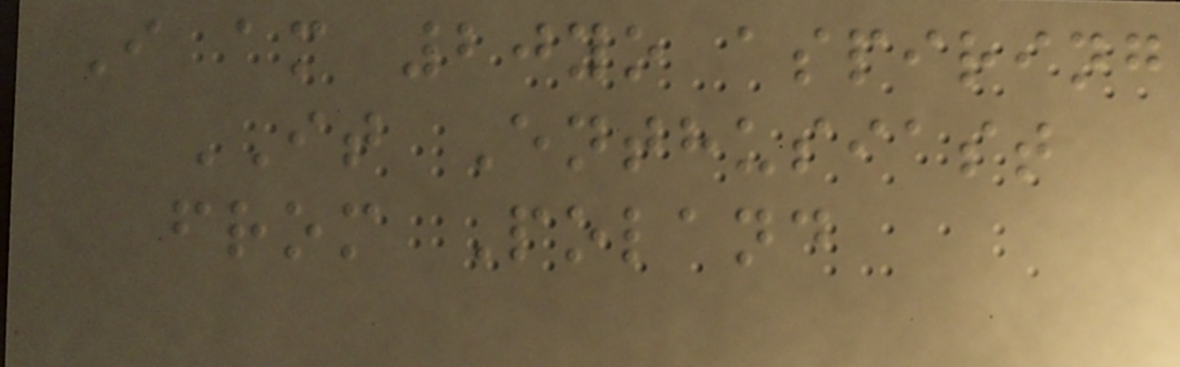I am 20yo aspiring
IT Enthusiast
from Poland
